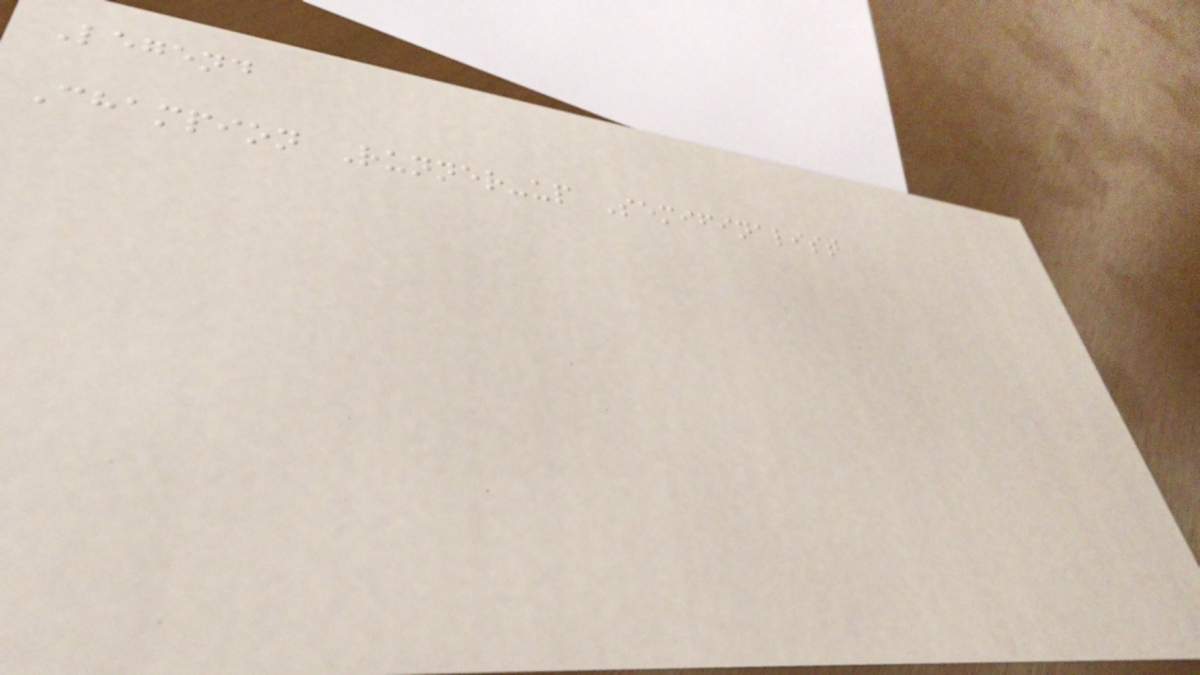Legend
Champion Runner-up Semifinalist
